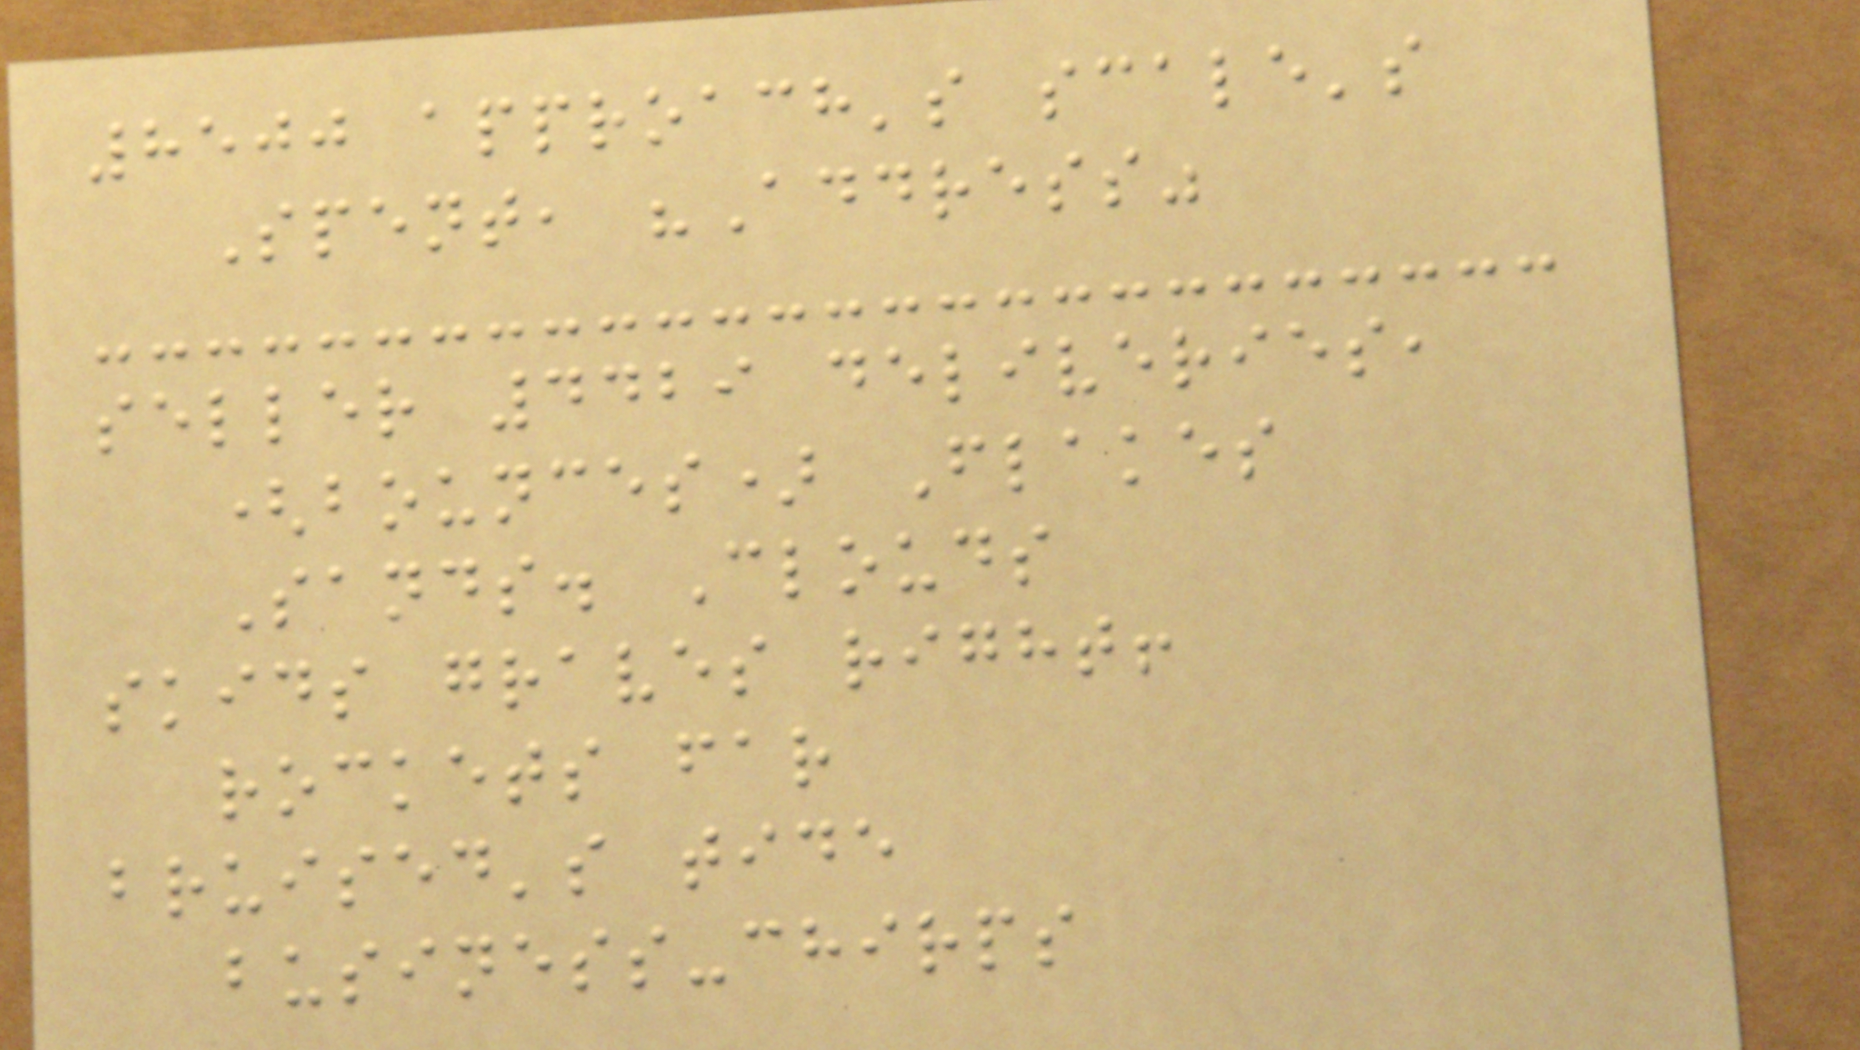8500 approach's scale's
Spent, "Address"
seller 4429 deliveries,
(bounces) Flakes
Sands. Clouds
skids graves right!
rockets far
bruised's tide
business-chirps
